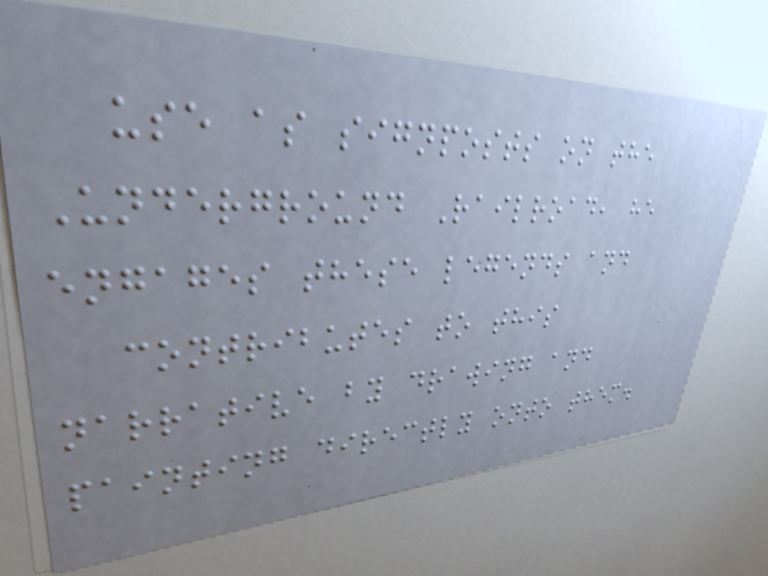use as signposts on the
Underground Railroad, he
engages these legends and
contributes to this
narrative by drawing and
painting directly onto them.
